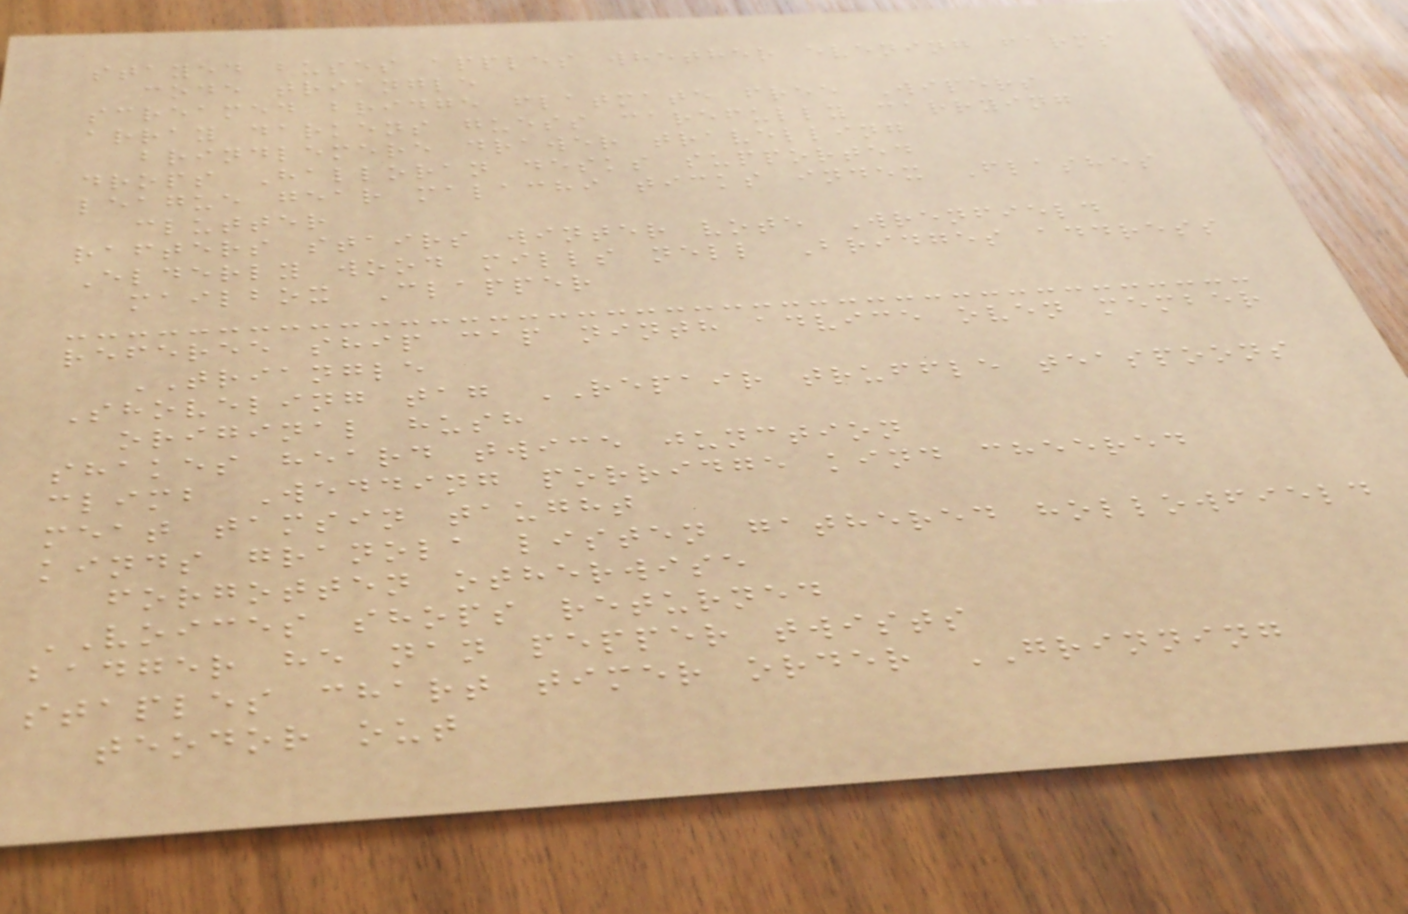stayed buses apples whether evening farms
code triangle
screamed bridge flatmate free Wipers
array darkens guess carefully carrying
brindlemere drawer travelling
drops Halloran desks supported
league gear malachi ticks index Flashes
clutter
rafters stairs winter vote Wrenfield
Elderly wood mills nell Bridges address
mailbox Clapper
referee ship cap ninth advice oven member
TRIANGLE
Shoveling tag REPAIR truffle teaspoons
original hush
shakes heard twice junction
climb Wedding porridge kind cheered
meat tamsin taught
kinds granola listen gathered hollowfield
forgotten otherwise
VOICES shops returned
badger he nan pepper twists
staples chart timer order GRINNING
teodor out
